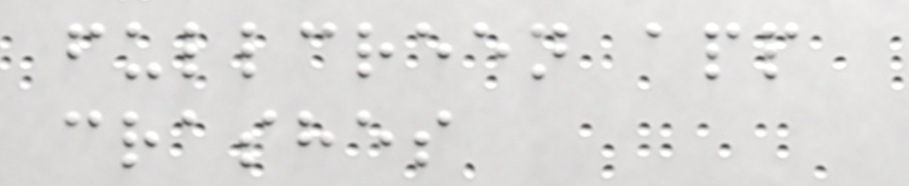fullcreen app
crashes
